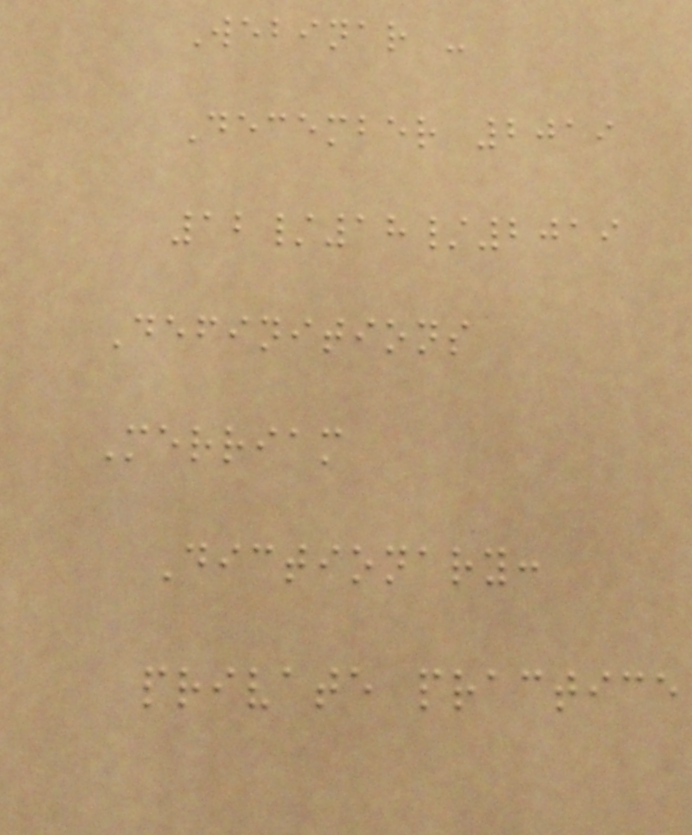Webinar -
December 2019
12/18/2019
Definitions
Merriam
Dictionary:
private practice
